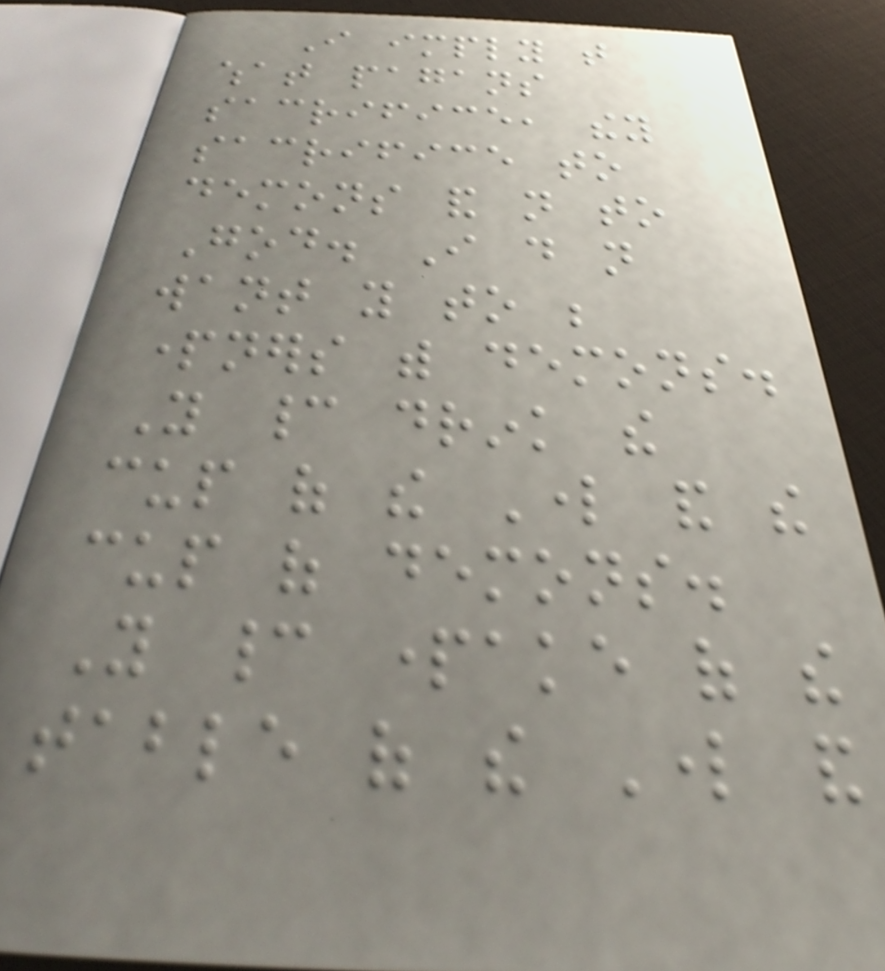I imply that
what pagans
sacrifice, they
sacrifice to
demons and not to
God. I do not
want you to be
partners with demons.
You cannot drink the
cup of the Lord and the
cup of demons.
You cannot partake of the
table of the Lord and
